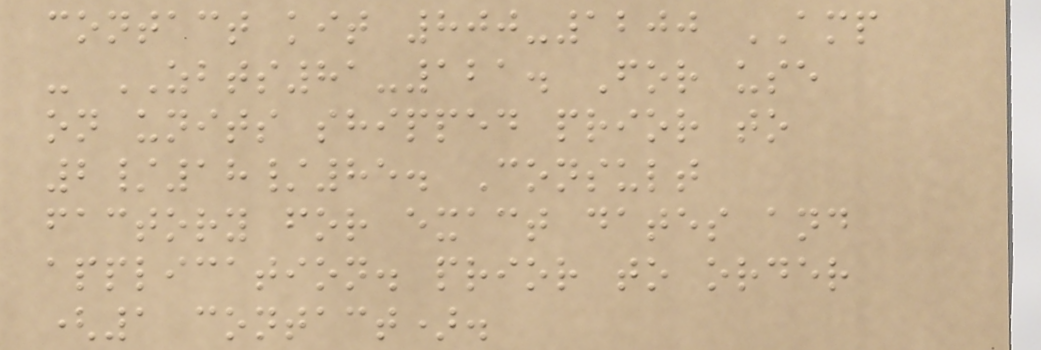contact kit 800-1200 AMP
- ZBTS81-121. For use
on units shipped prior to
2/18/85. Consult
factory for exact dates and
application. prior to order
(1 contact).
